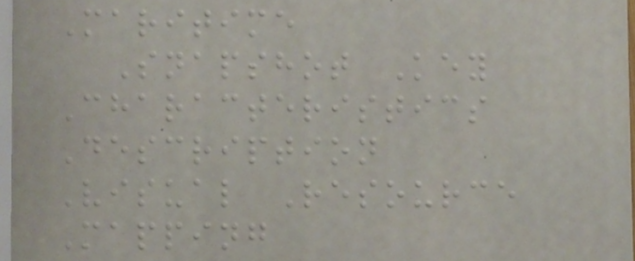Maritime
Snapshot Key
Characteristics
Description
Visual Resource
Mapping
